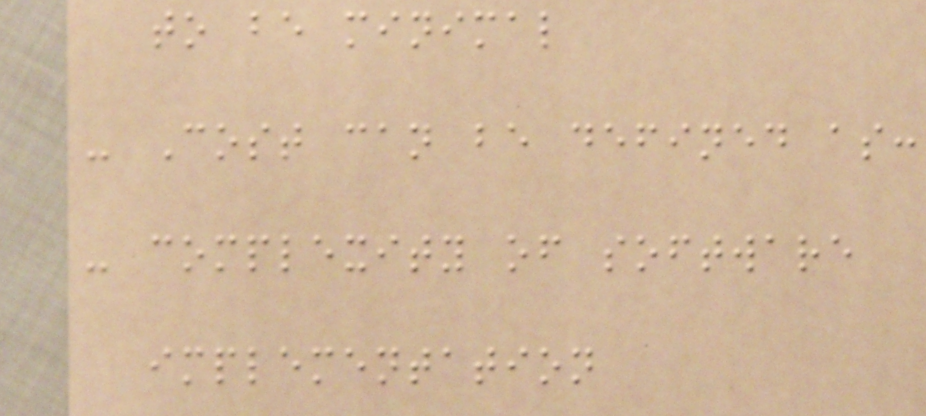to be minimal
- Cost can be defined as:
- complexity of software
implementation
